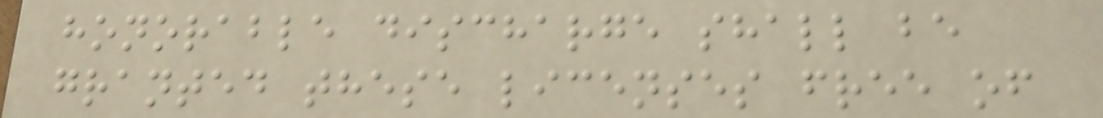honorable discharge shall be
granted these licenses free of
